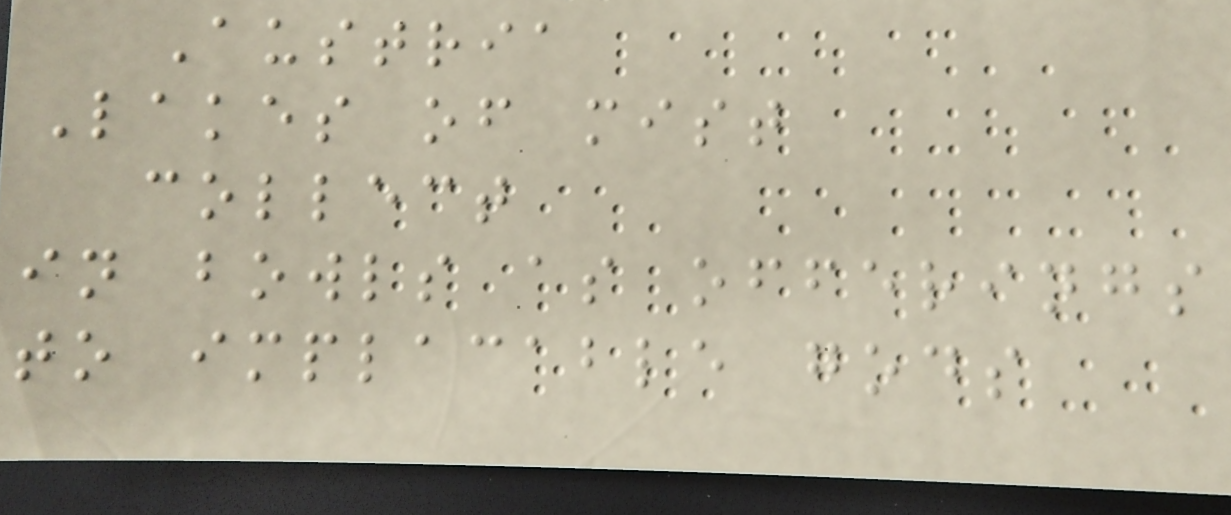Austria
Lakes of mist
collect
in bowls as offerings
to implacable gods
